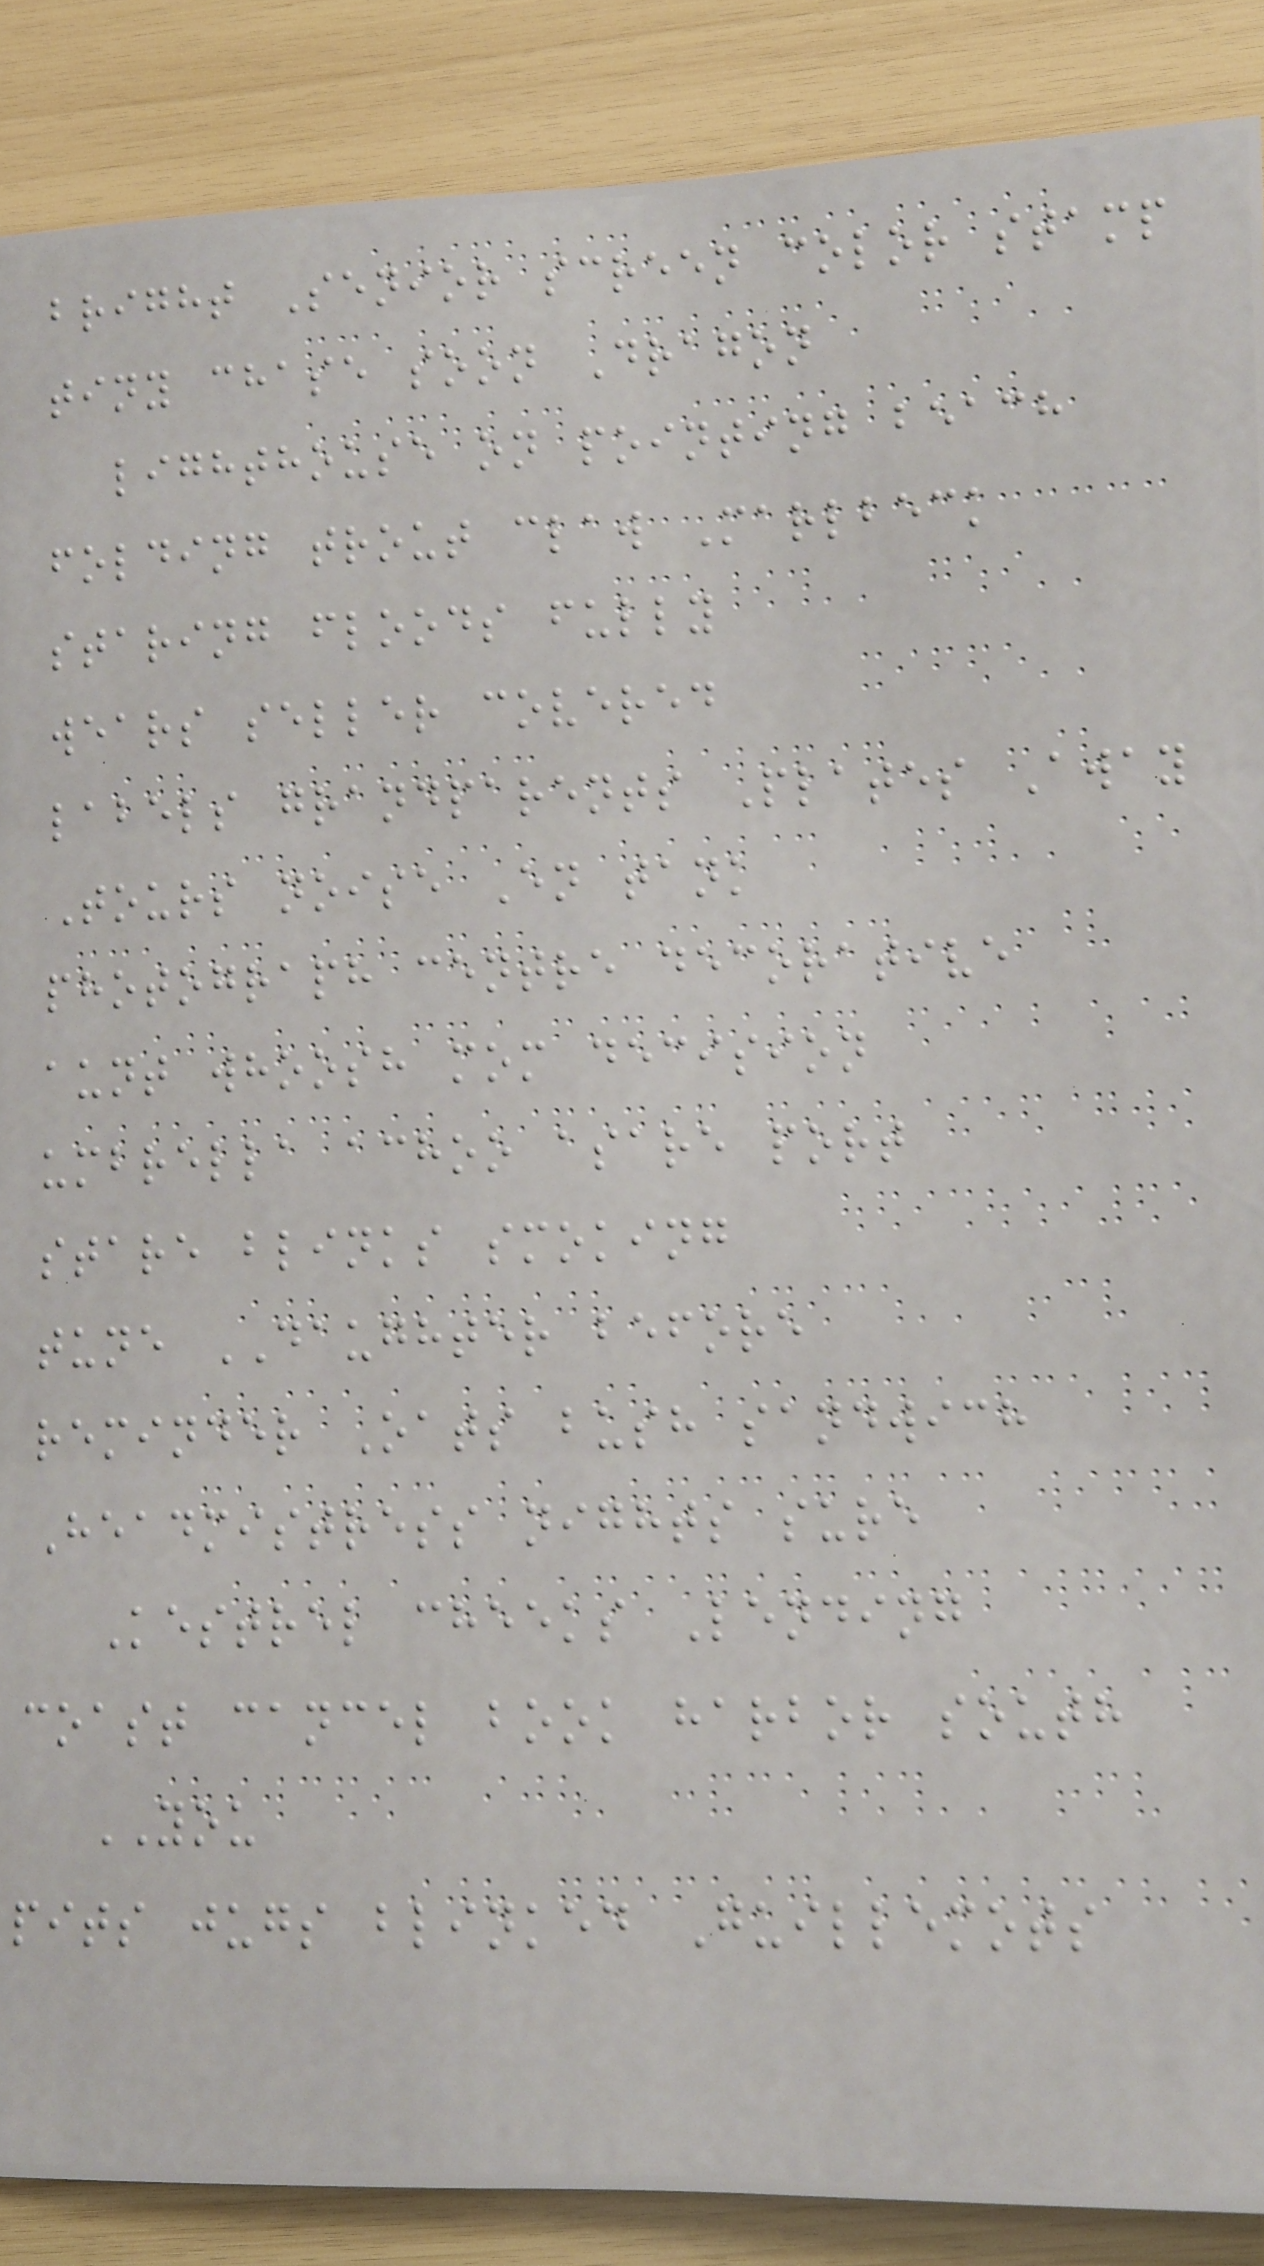bright Senior screen color stamp
tiny chase soon Dragon
lighthouse on pointing beach
folding trout claw Marlbeck
staring floods fully
wears seller covered
labels grandparents Plates Away
Tours noise En tank
photograph centre decorative
aunt whoosh mom decision
umbrella achoo asare port
stare blinks smoking
tune DAUGHTER before
reminder Oats bush sandwich
Headmistress nights sure
Kestrel cheeks Lending
coast cancel book harbor south
YOU
pits jugs blinked Guillemots
